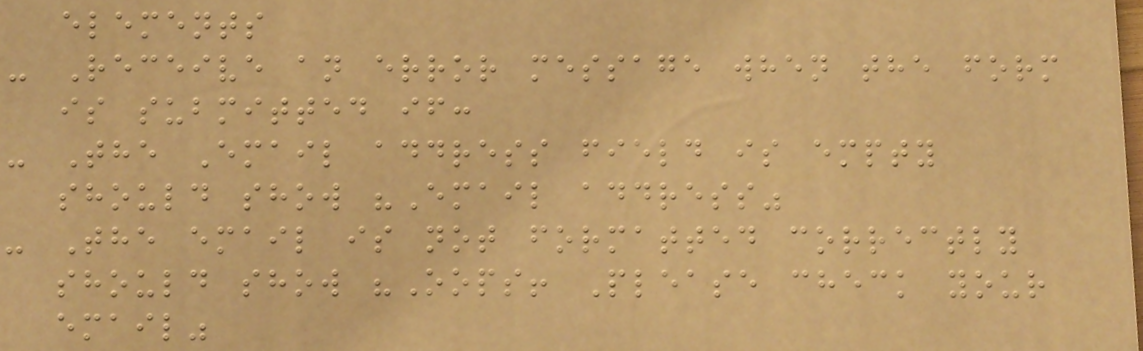elements
- Receive an error message when the form
is submitted if:
- The Email address field is empty
should show "Email address"
- The email is not formatted correctly
should show "Oops! Please check your
email"
